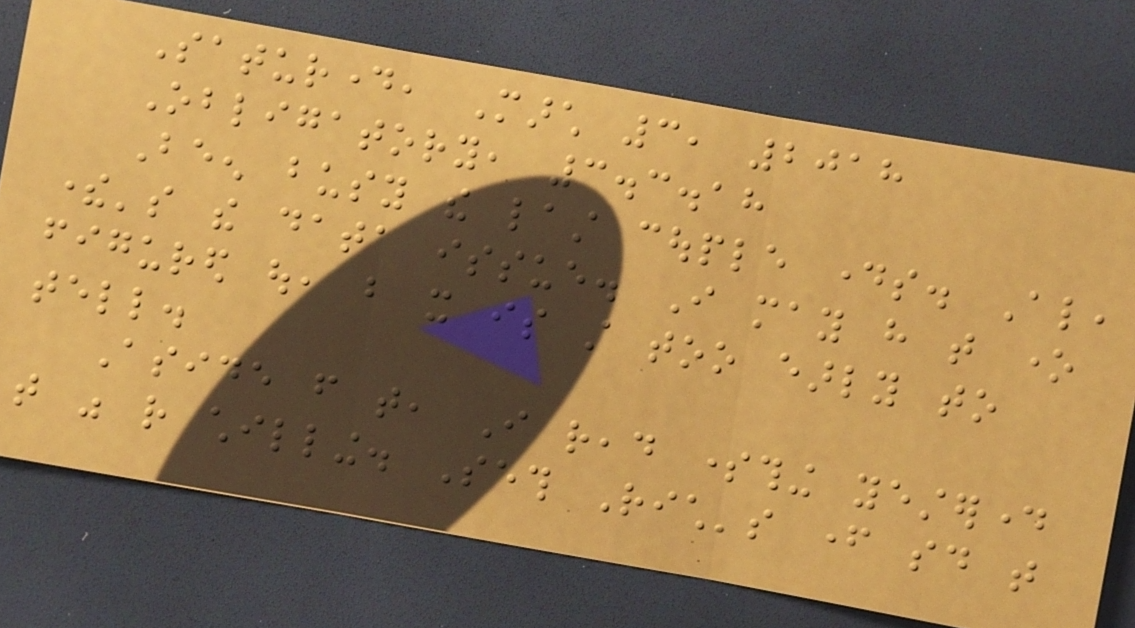Saturday, March 3, 2018
Obligatory, 3.3.18
Been busy the last couple days. Also,
there's the data issue. I may have that one
figured out, but it is still too early to
tell.
Aside from that, I read something yesterday
that was rather chilling. Seth Rich's father said that
